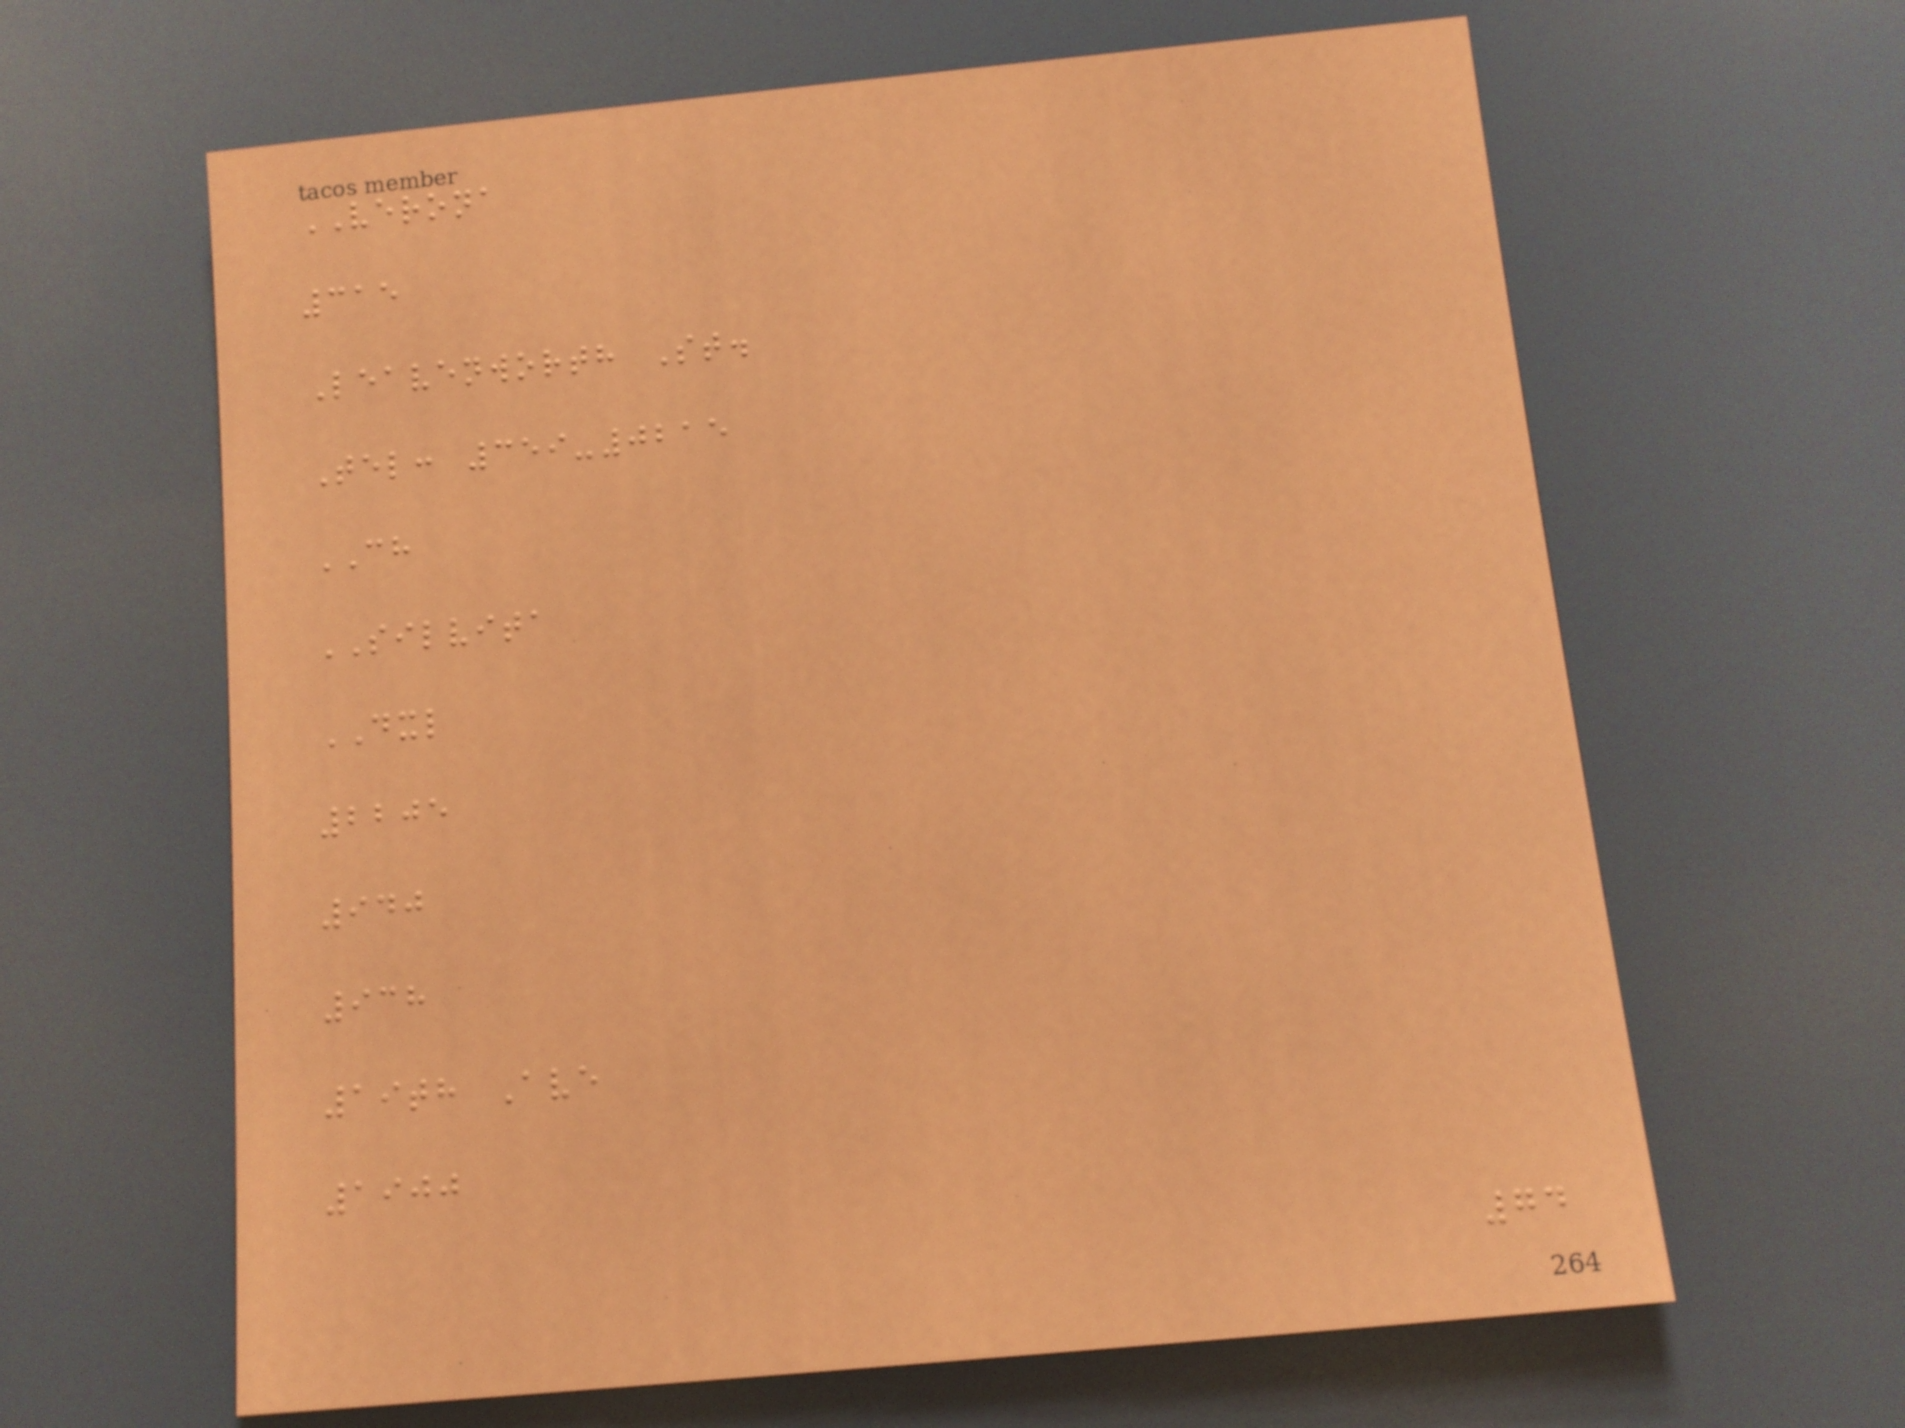VERONA
315
Leavenworth St.
Tel: 359-0215
CH
SILVITA
DXL
2205
940
938
19th Ave
1900
74
